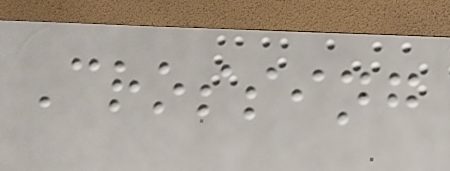Crossing
